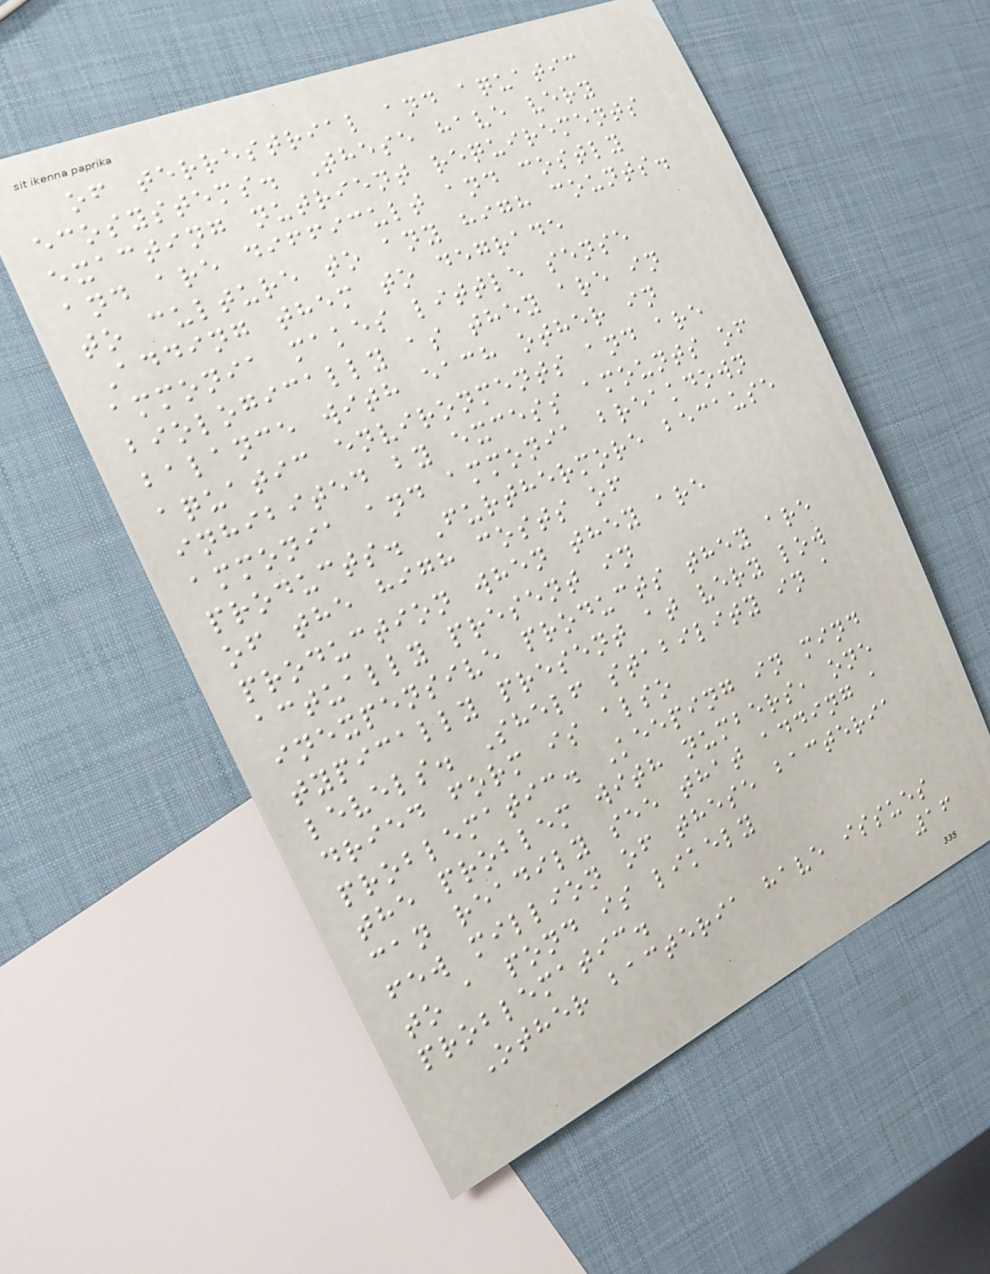of terrestrial and aquatic
ecosystems. These have very
exacting nutrient requirements
and are difficult and costly
to culture to any high counts.
Adding them to degrade
ammonia makes little sense
biologically as they are in
balance with each other in
aquatic environments and are
inhibited by excess amounts of
ammonia and ammonia breakdown
products. Furthermore because
of the high costs of
production when they are
actually present in
inexpensive products they are
typically present at very low
levels. Shelf stability in a
dried form is also
problematic. Keeping in mind
the problem with numbers, one
can readily see that adding a
few million of these bacteria
to a pond is likely
problematic.
Other bacteria have issues
16
